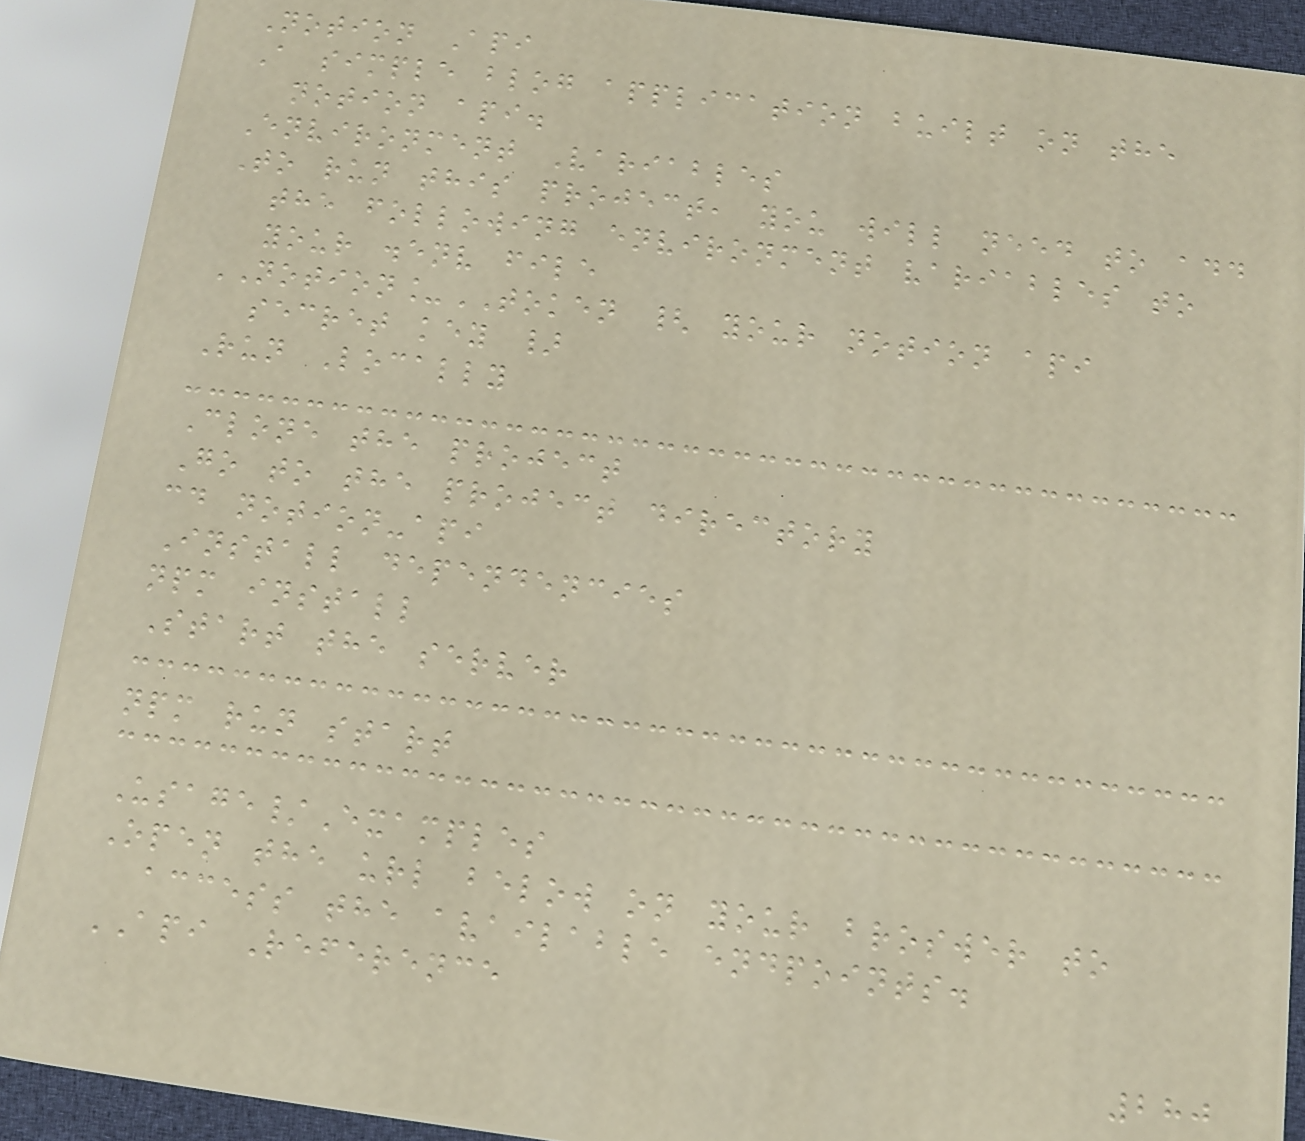Notion Api
A simple blog application built on the
notion api.
Environment Variables
To run this project, you will need to add
the following environment variables to
your .env file
NOTION_TOKEN { your notion api
secret key }
Run Locally
Clone the project
Go to the project directory
cd notion-api
Install dependencies
npm install
Start the server
npm run start
Usage/Examples
Open the url below on your broswer to
access the available endpoints.
API Reference
280
